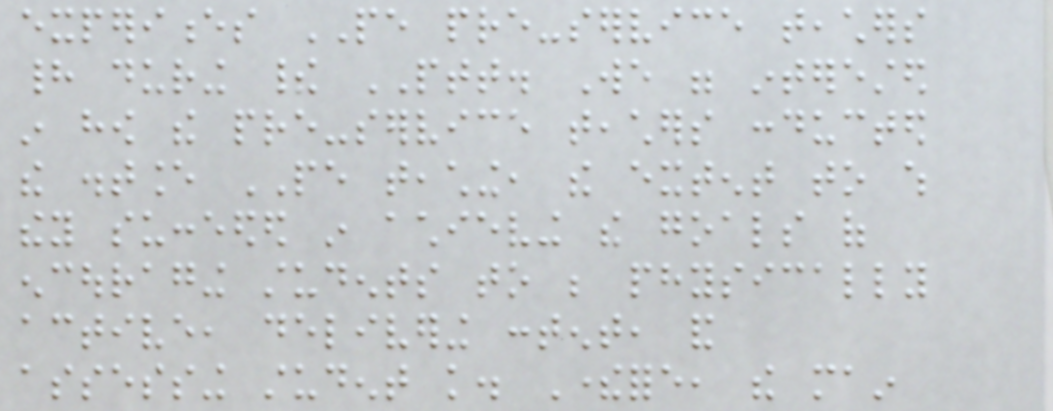experiences PE pre-service teachers
had during their PTT. We were interested
in how the pre-service teachers conducted
the distance PE teaching, the extent to which
they succeeded in achieving the goals of
encouraging students to be physically
active, delivering content, and
assessing student knowledge. Therefore, the main
